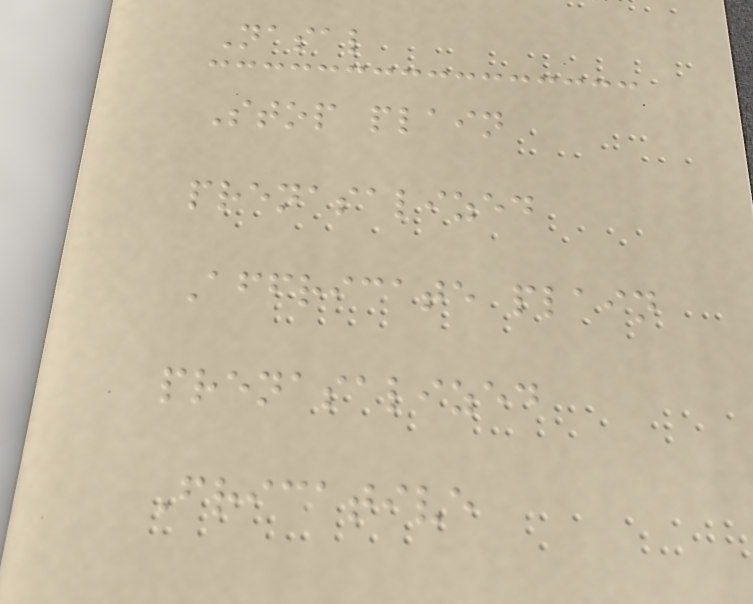Nasal
Stop plain
prenasalized
Affricate plain
prenasalized
Fricative
